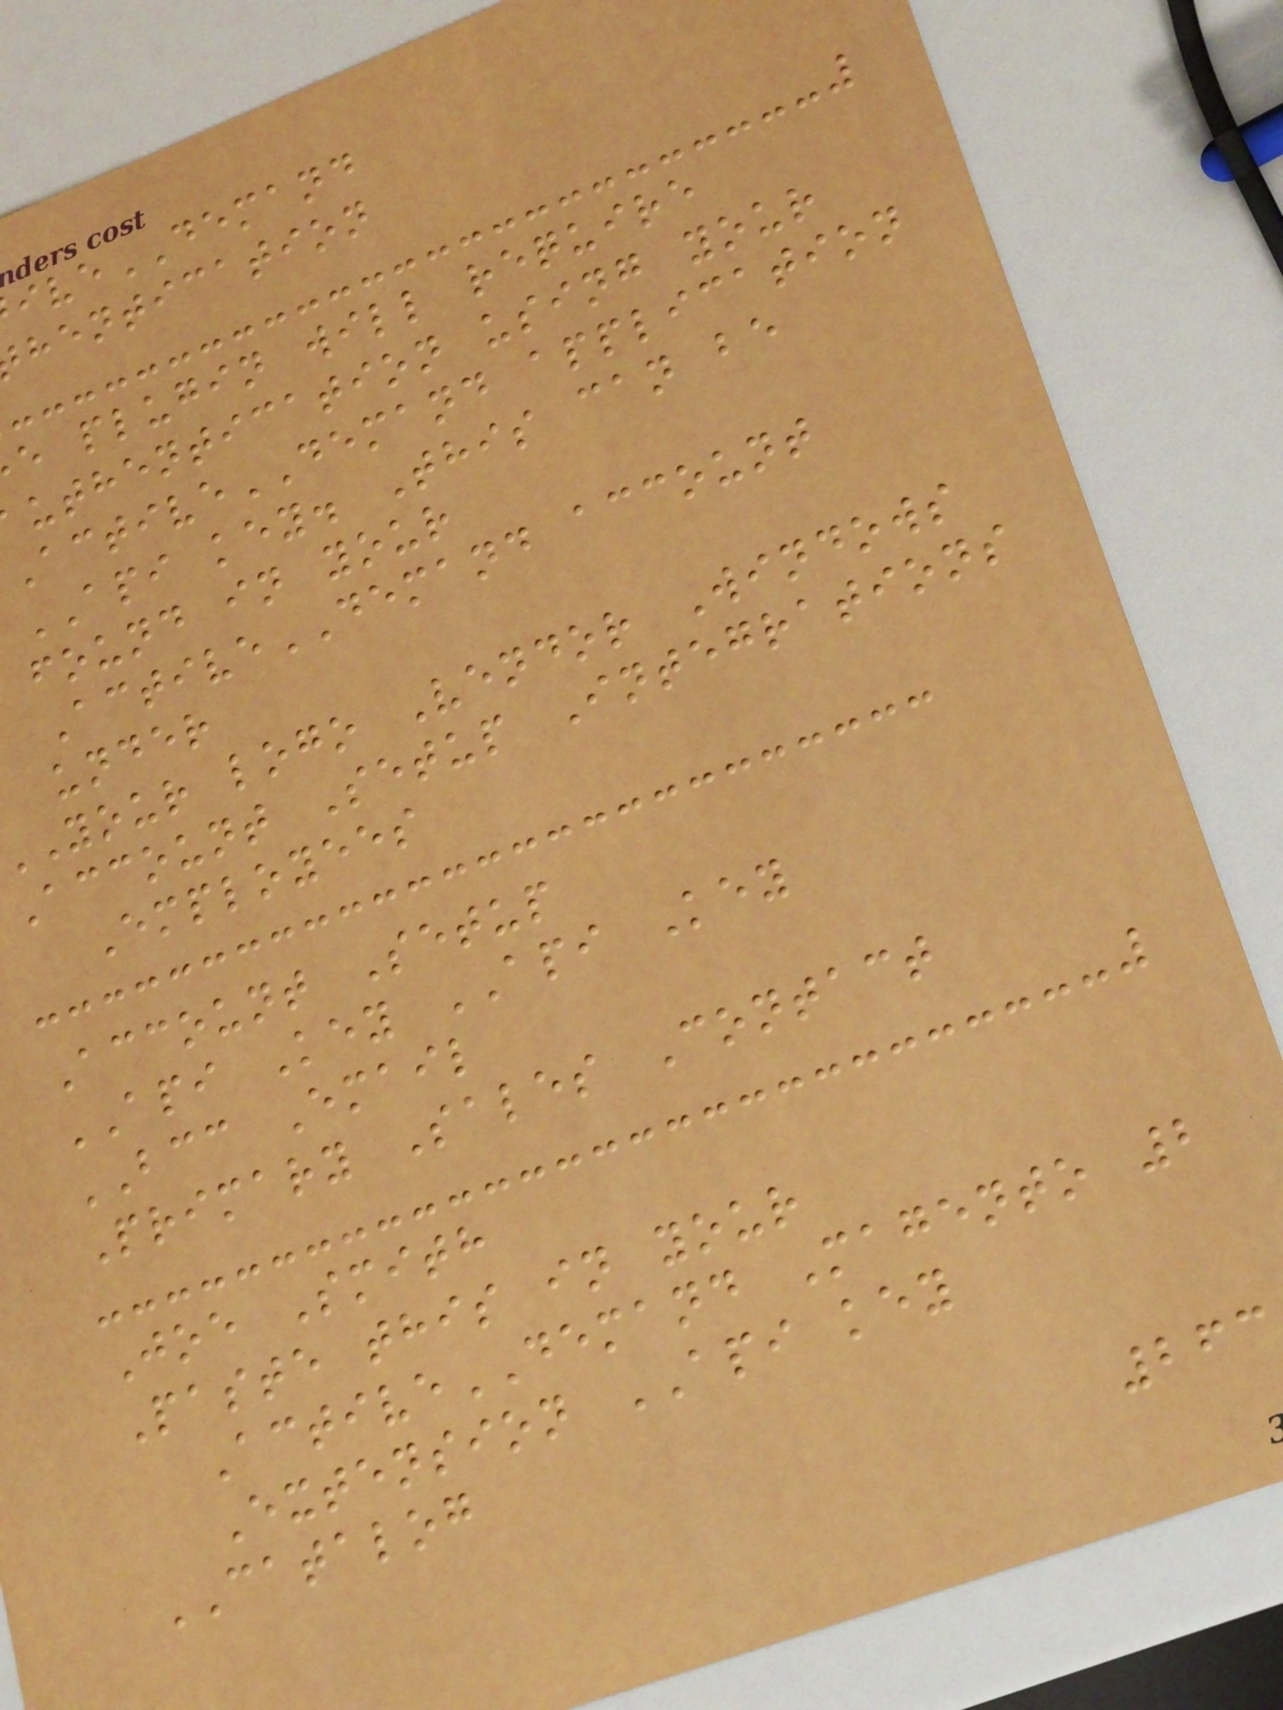iveDEMAND
hentication
e plugin will require
uthentication using your
ActiveDEMAND application
API key. This can be
found in your
ActiveDEMAND account
under
your logo Vendor Windows
Account Setup Integrations
Employees
Account Setup
API Key API Key
BCC Email
Primary Sales Contact
Joe Smith
Paste this in your
ActiveDEMAND Magento 2
Extension API key
CATALOG
263
